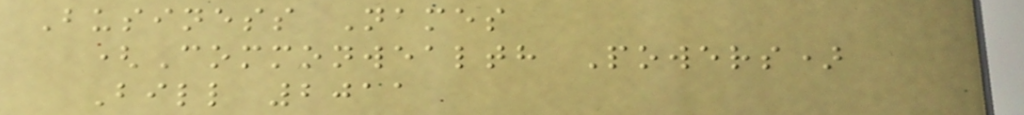Business Names
(Commonwealth Powers)
Bill 2011
